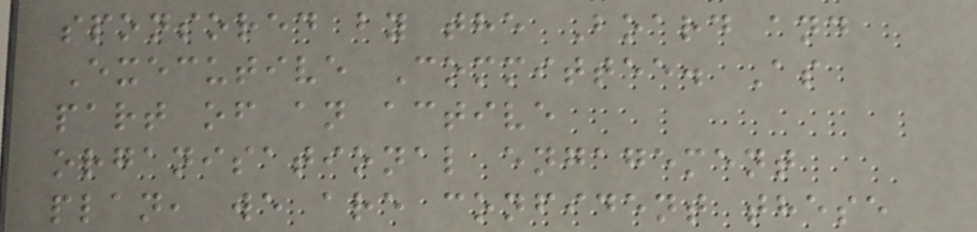sponsored by the Board and
Executive Committee. As
part of an active
organisational engagement
plan, we are confident these
